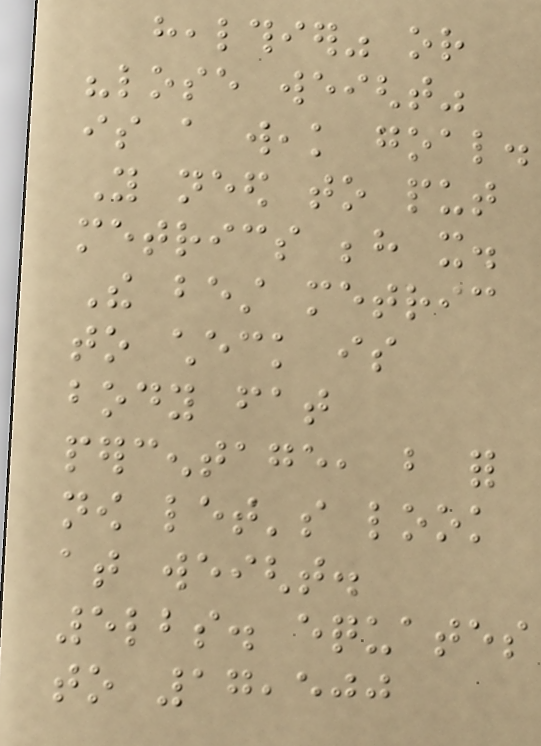healthier" or
"lose weight"
is a weak goal.
You need to put
metrics behind it.
The best metric
to check is
body fat
percentage, but for
now let's look
at weight.
5lbs. equates
to 17,500
